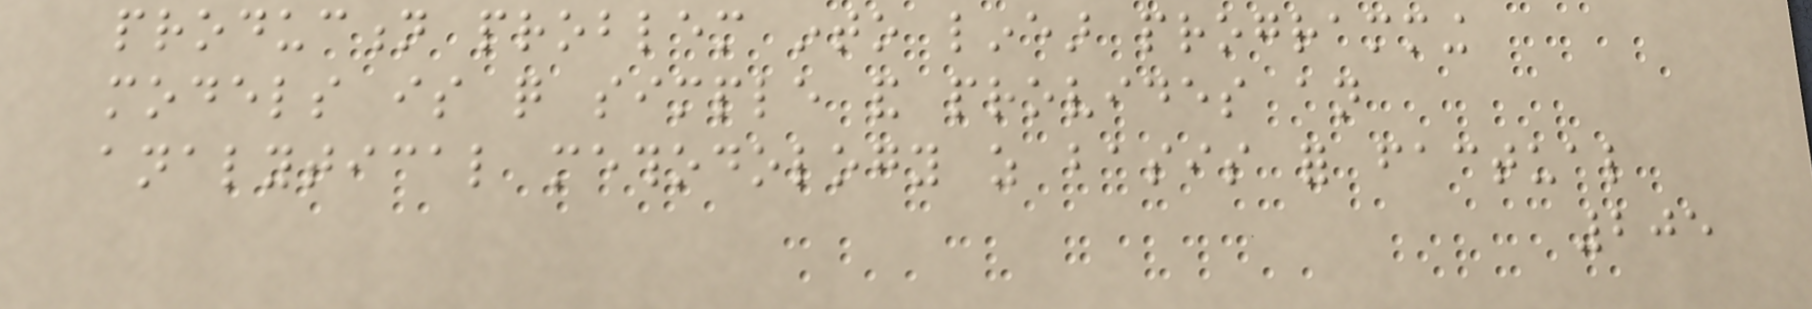production problem into linear programming
models is quite simple and provides an
analytical methodology as basis for factual
205
